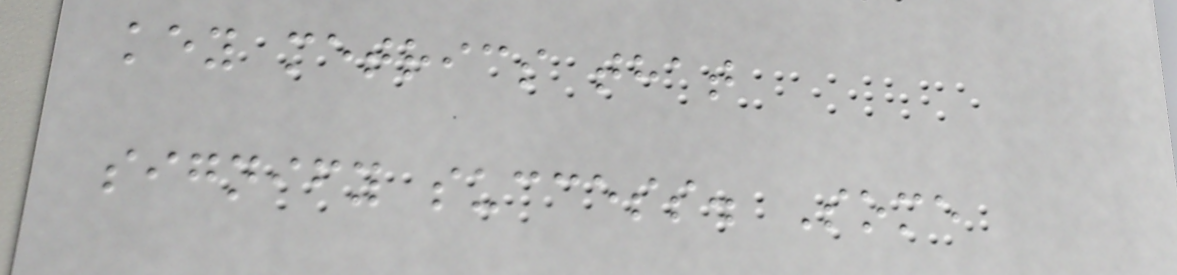key metrics that
signify success. Some
